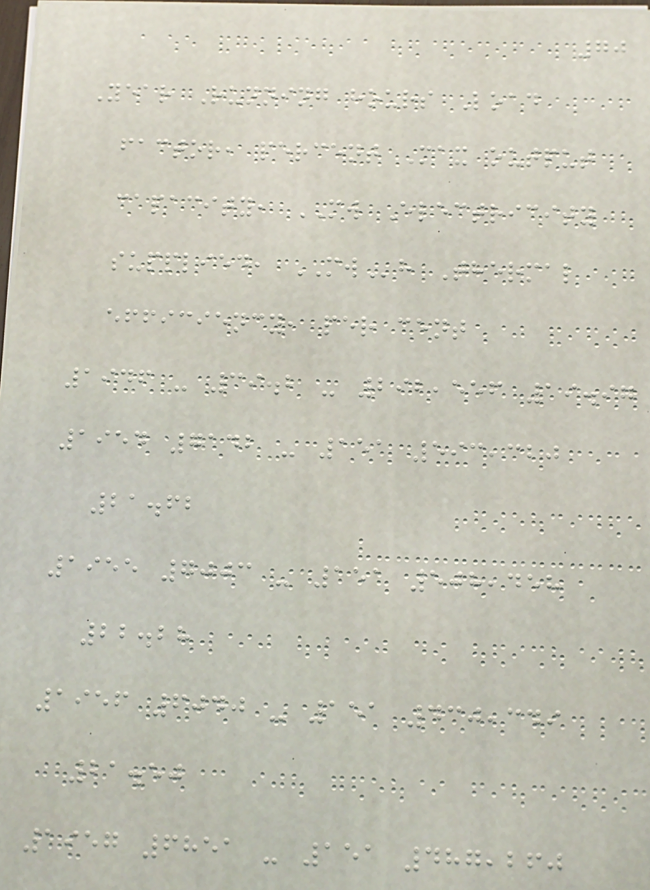70
Year Running hours Load
factor, percent Max output
capacity, MW Electricity
supplied, MWh Thermal
efficiency, per cent
1946 - 39.2 - 292,556 19.97
1954 7142 - 151 593,320
21.62
1955 7003 - 151 508,458
22.28
1956 6040 - 151 430,349
21.50
1957 6851 - 151 487,260
